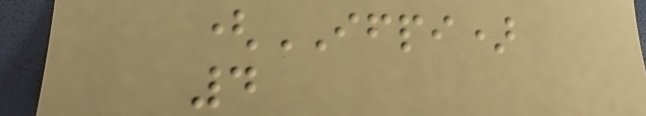(IFPI)
4
